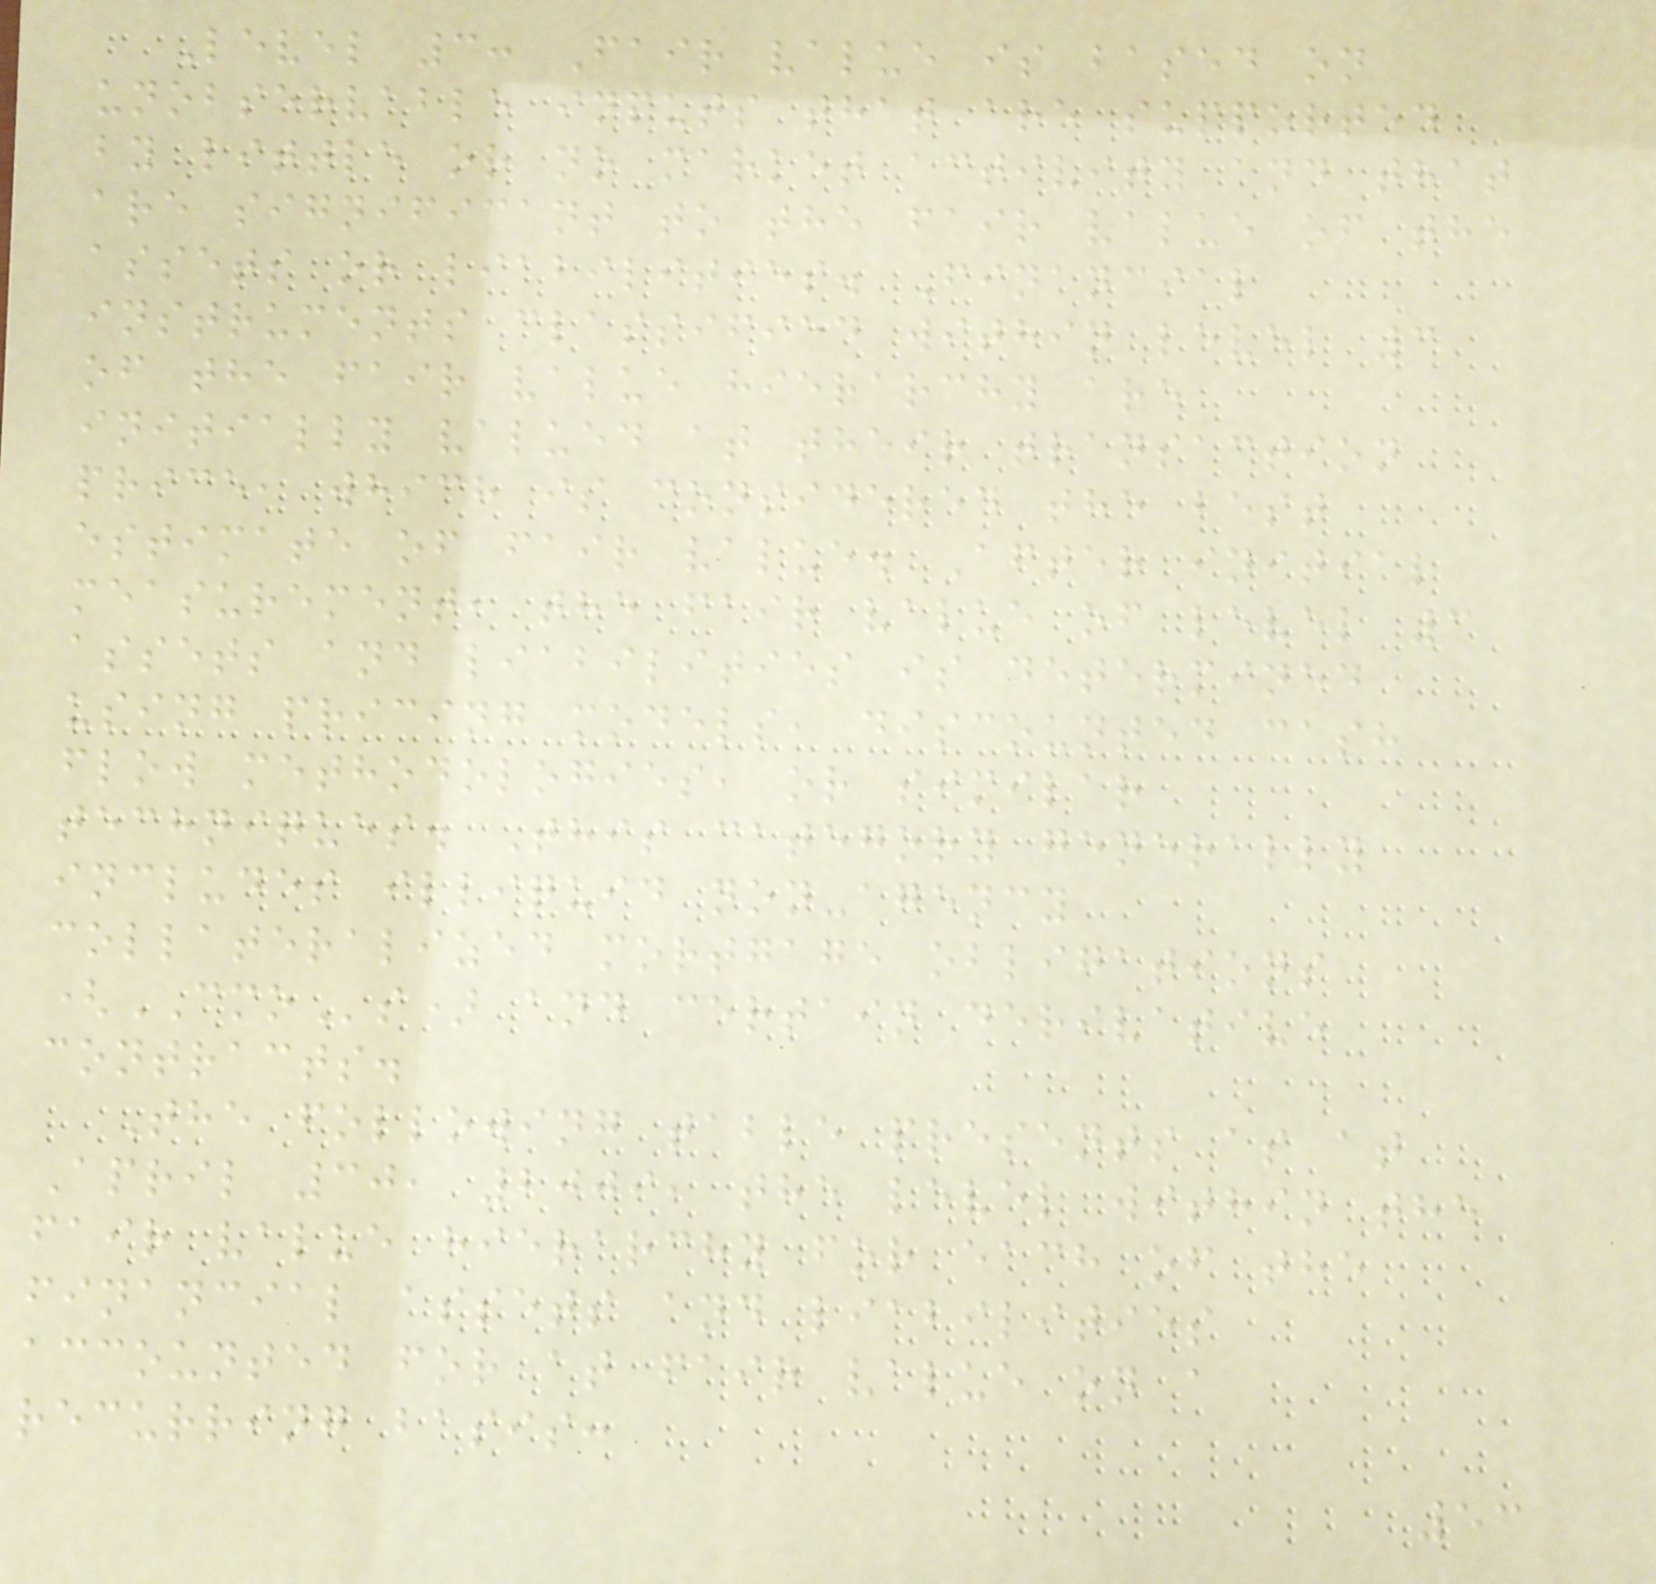Level 3: Fair value is based on
unobservable inputs that are supported
by little or no market activity and that
are significant to the fair value of the
assets or liabilities. Financial
instruments classified within level 3
of the fair value hierarchy are
initially valued at their transaction
price, which is considered the best
estimate of fair value. After initial
measurement, the fair value of level 3
assets and liabilities is determined
using pricing models, discounted cash
flow methodologies, or similar
techniques. This category generally
includes illiquid non-agency
collateralized mortgage obligations
(CMOs) and certain derivative
contracts.
The following table presents as at
April 30, 2009, the level within the
fair value hierarchy for each of the
financial assets and liabilities
accounted for at fair value on a
recurring basis:
53
